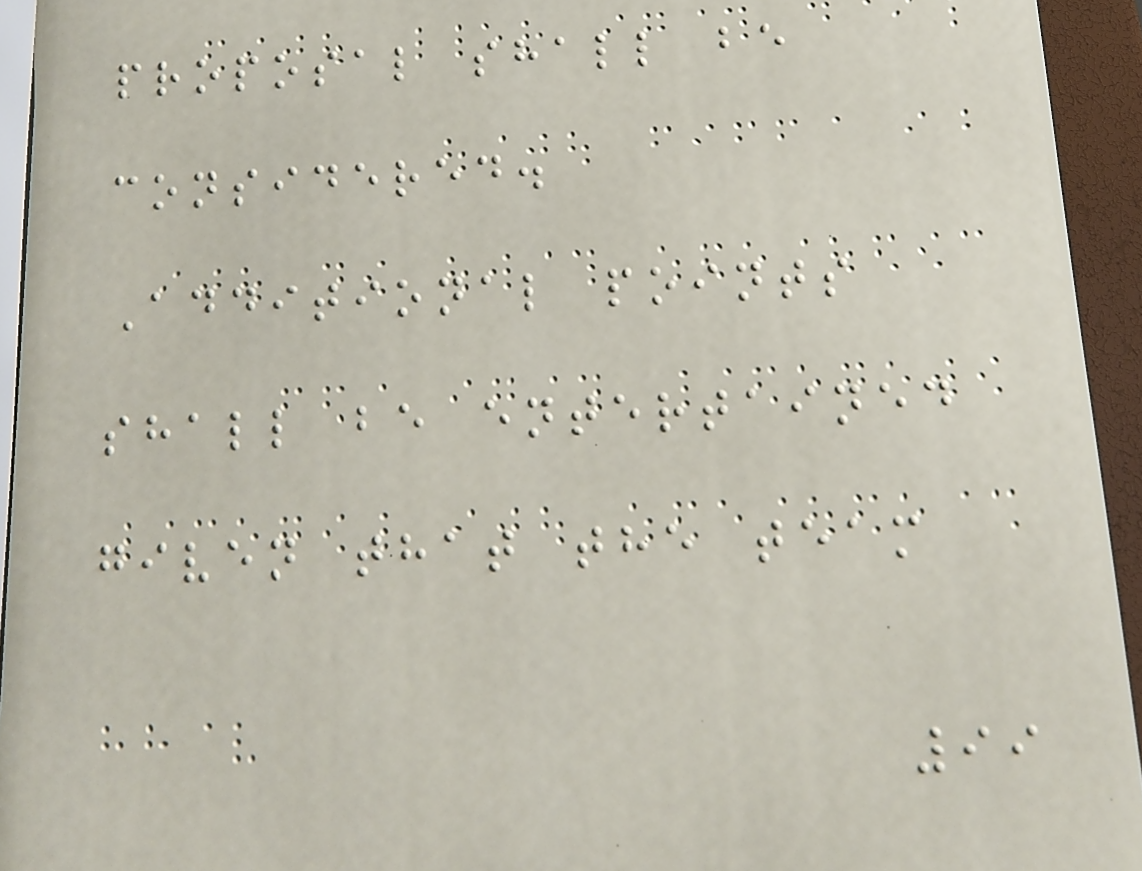proposal shall be
considered.
Additional points
shall be entertained
given that the team
99
